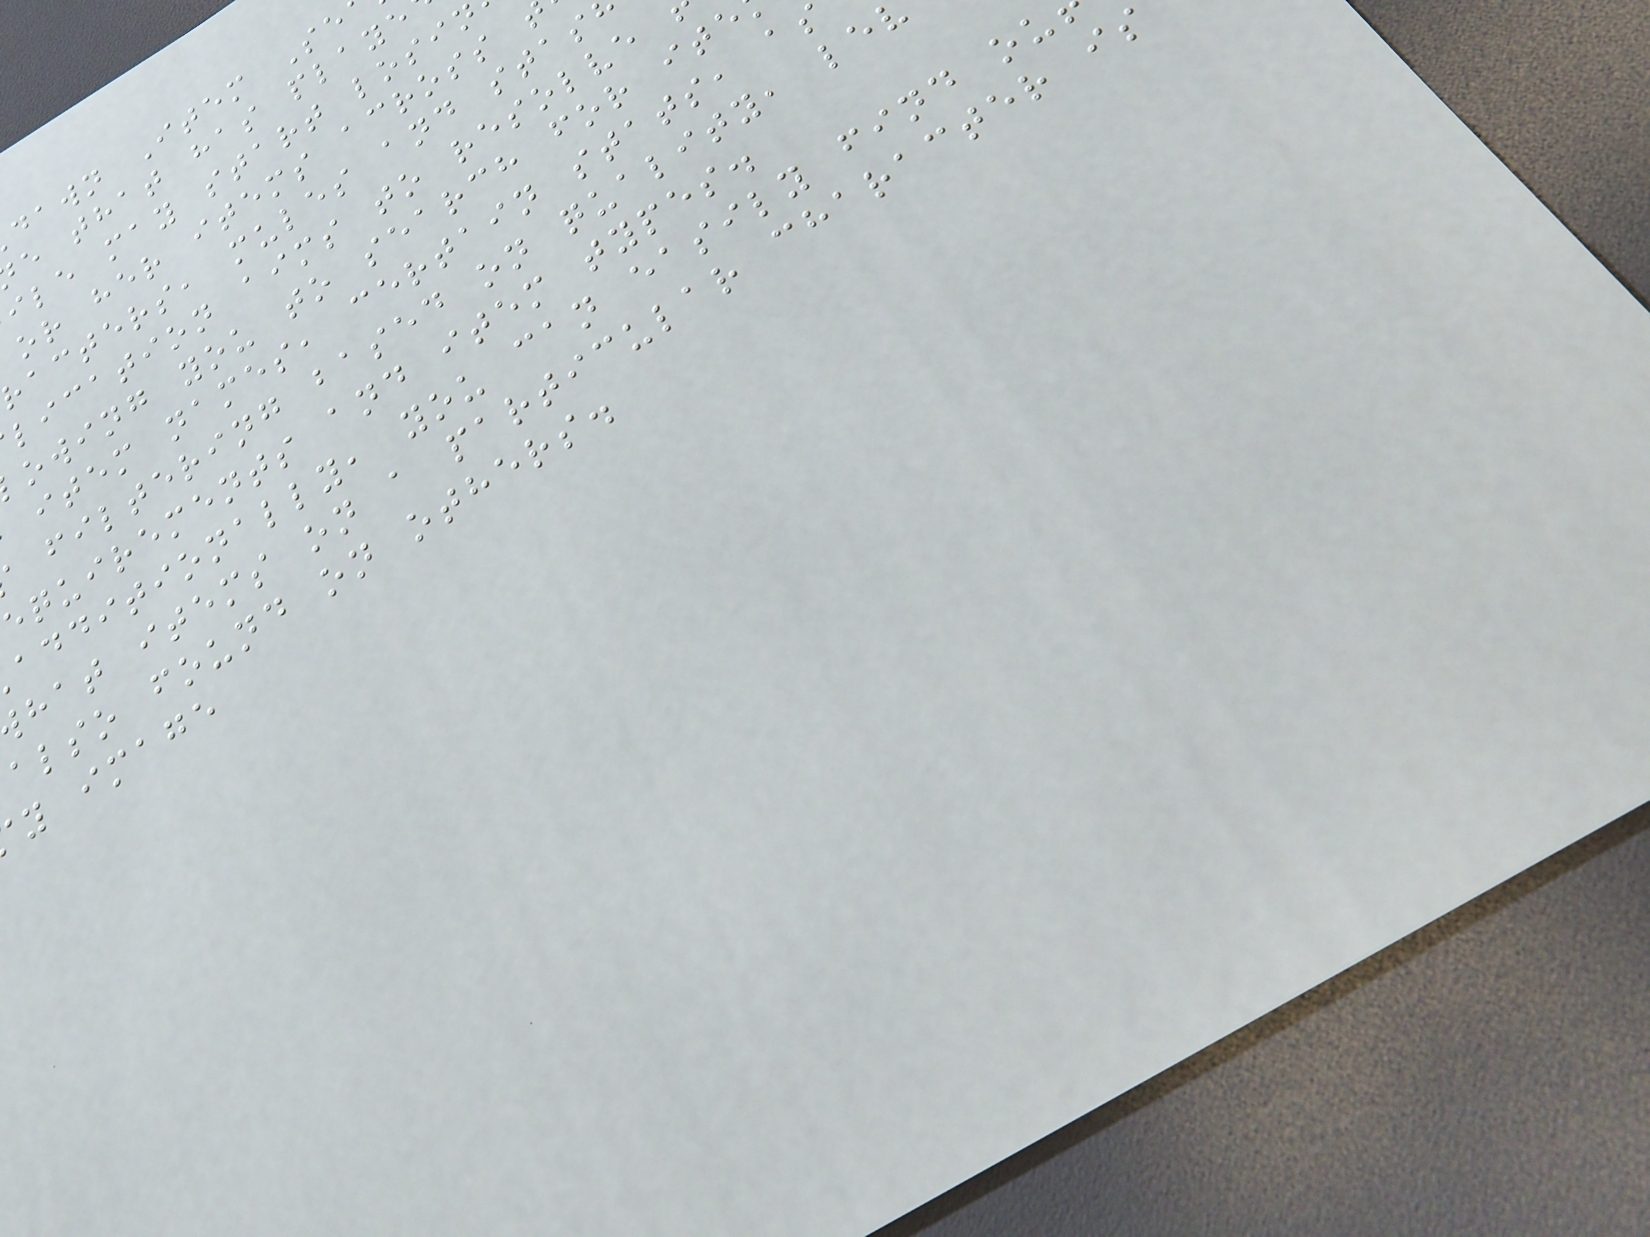dawn Item Se
e that has playe
ile may start losin
or her items across
racters, mules and stas
lication aims to resolve
owing you to search for ite
item names, certain stats, as
filtering based on quality, le
equirements and item types.
additionally, you can easily find ou
hat items on a particular character is
also found on others.
y image
